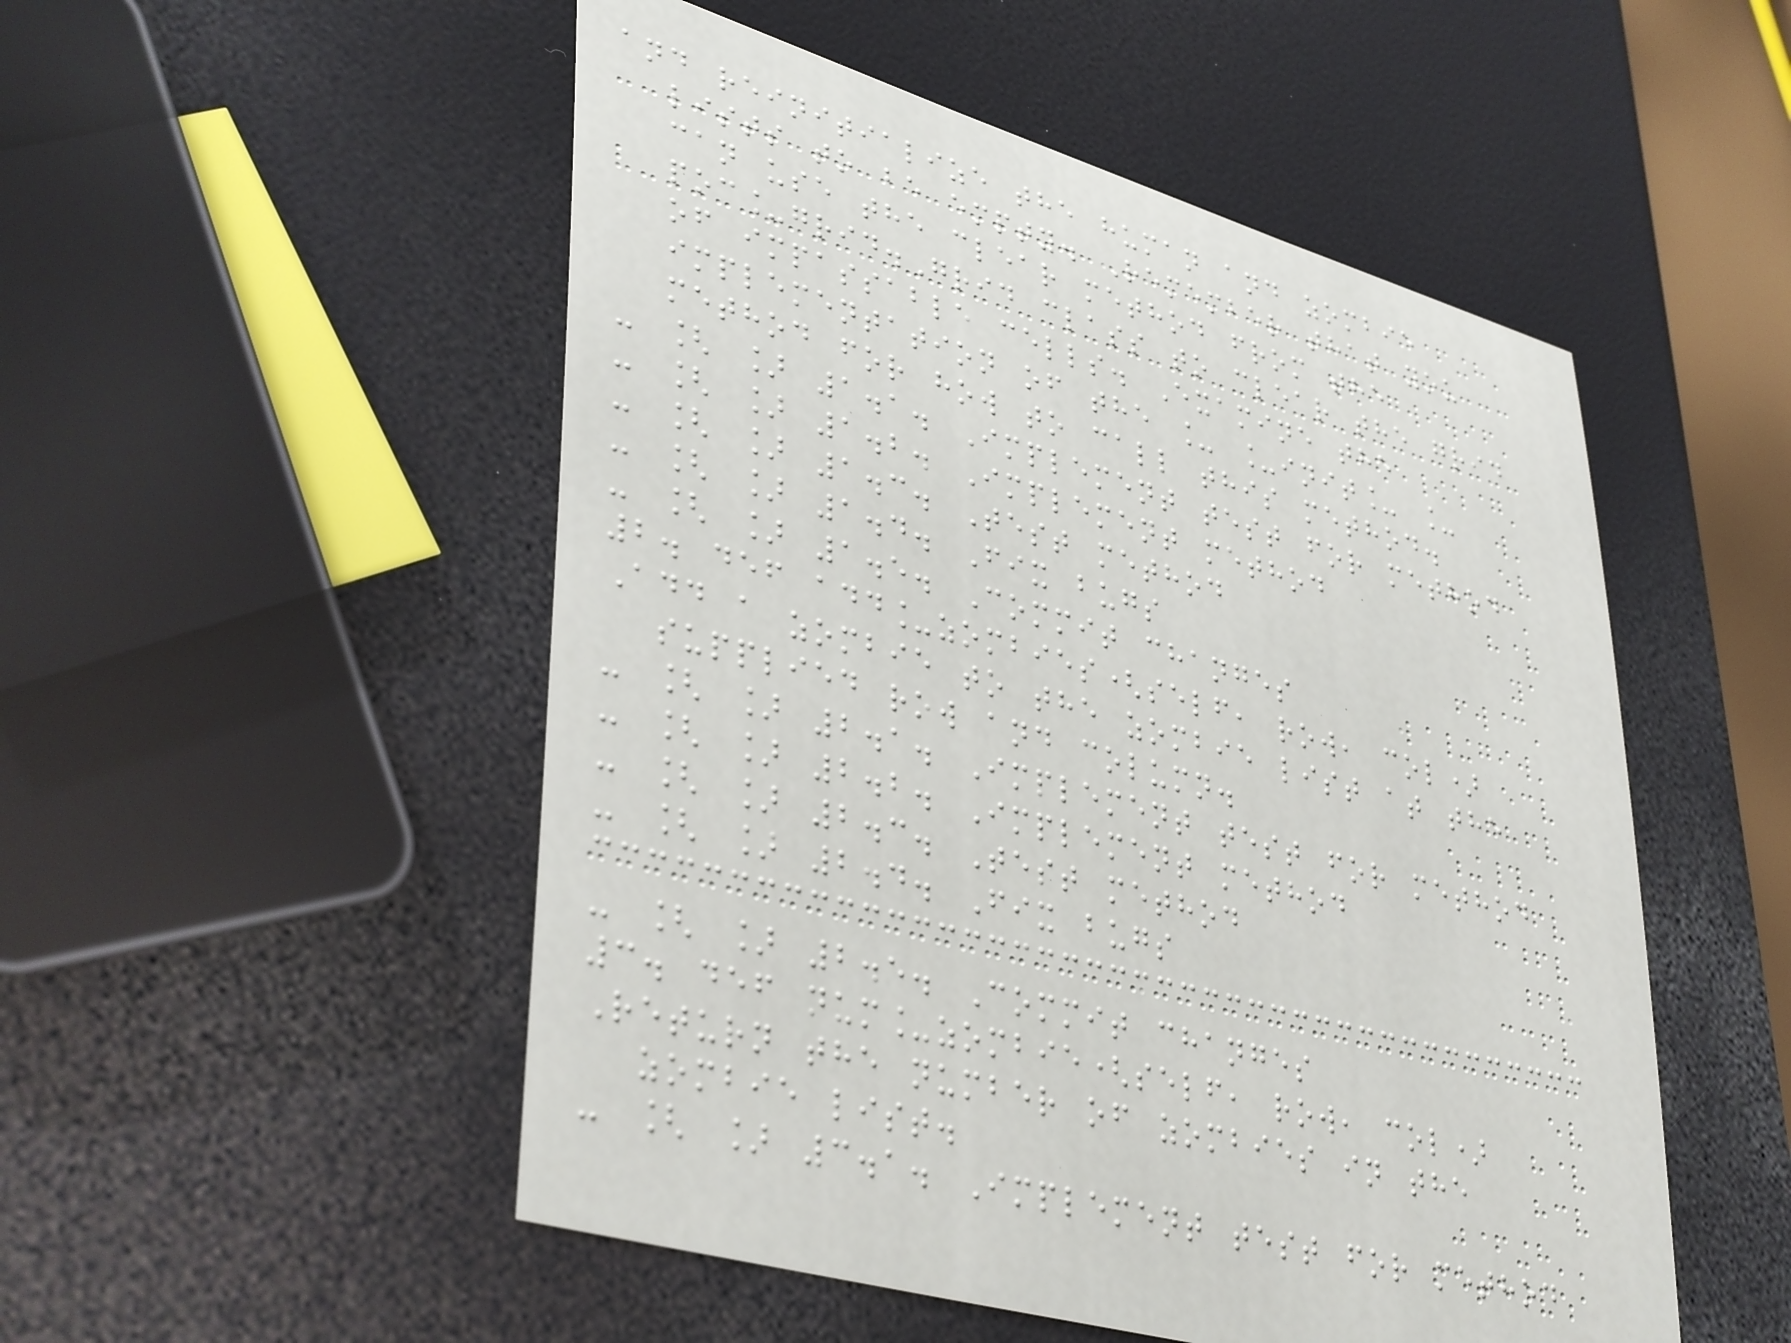and reinitialize the human and zombie
lists to be empty. Remember that you
can use the clear method from the
poc_grid.Grid class to clear the grid
of impassable cells. Examine the
implementation of the _ _init_ _
method for how to call this method.
- [ ] 1.1. Implement test for method
- [ ] 1.2. Implement method
- [ ] 1.3. Test method
- [ ] 1.4. Fix bugs
- [ ] 1.5. Commit changes
2. def add_zombies(self, row, col)
Add a zombie to the zombie list at the
supplied row and column.
- [ ] 2.1. Implement test for method
- [ ] 2.2. Implement method
- [ ] 2.3. Test method
- [ ] 2.4. Fix bugs
- [ ] 2.5. Commit changes
3. def num_zombie(self, row, col)
Return the number of zombies in the
zombie list.
- [ ] 3.1. Implement test for method
